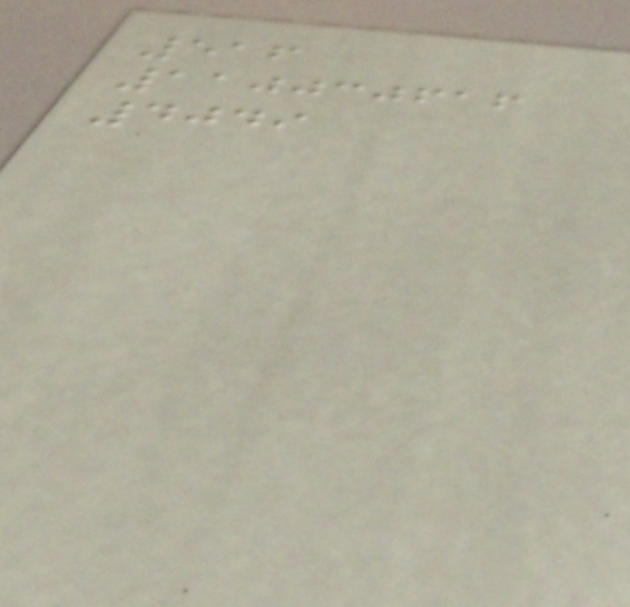516
110030616
4049
